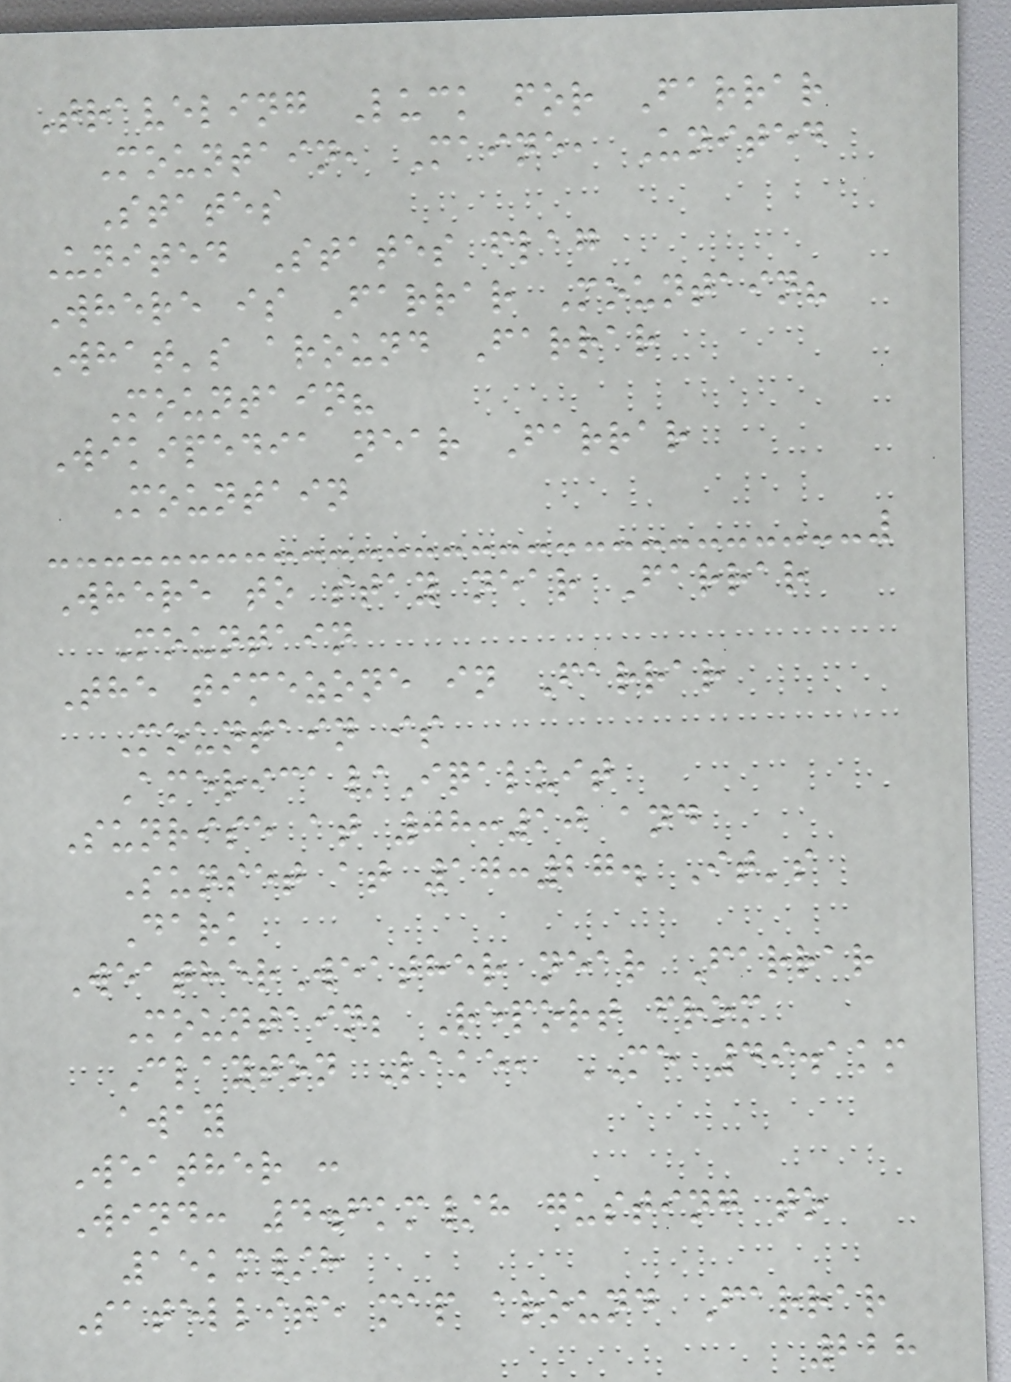Traveling Luck for Farrar
Mountain, Maine, United
States
United States flag
Where is Farrar Mountain?
What's around Farrar
Mountain?
Wikipedia near Farrar
Mountain
Where to stay near Farrar
Mountain
The timezone in Farrar
Mountain is
America/Iqaluit
Sunrise at 08:10 and
Sunset at 17:27. It's
Dark
WeatherWeather near Farrar
Mountain; Report from
Clayton Lake, ME 49.1km
away
Weather :
Wind: 4.6km/h gusting to
15km/h
Satellite map around Farrar
228
